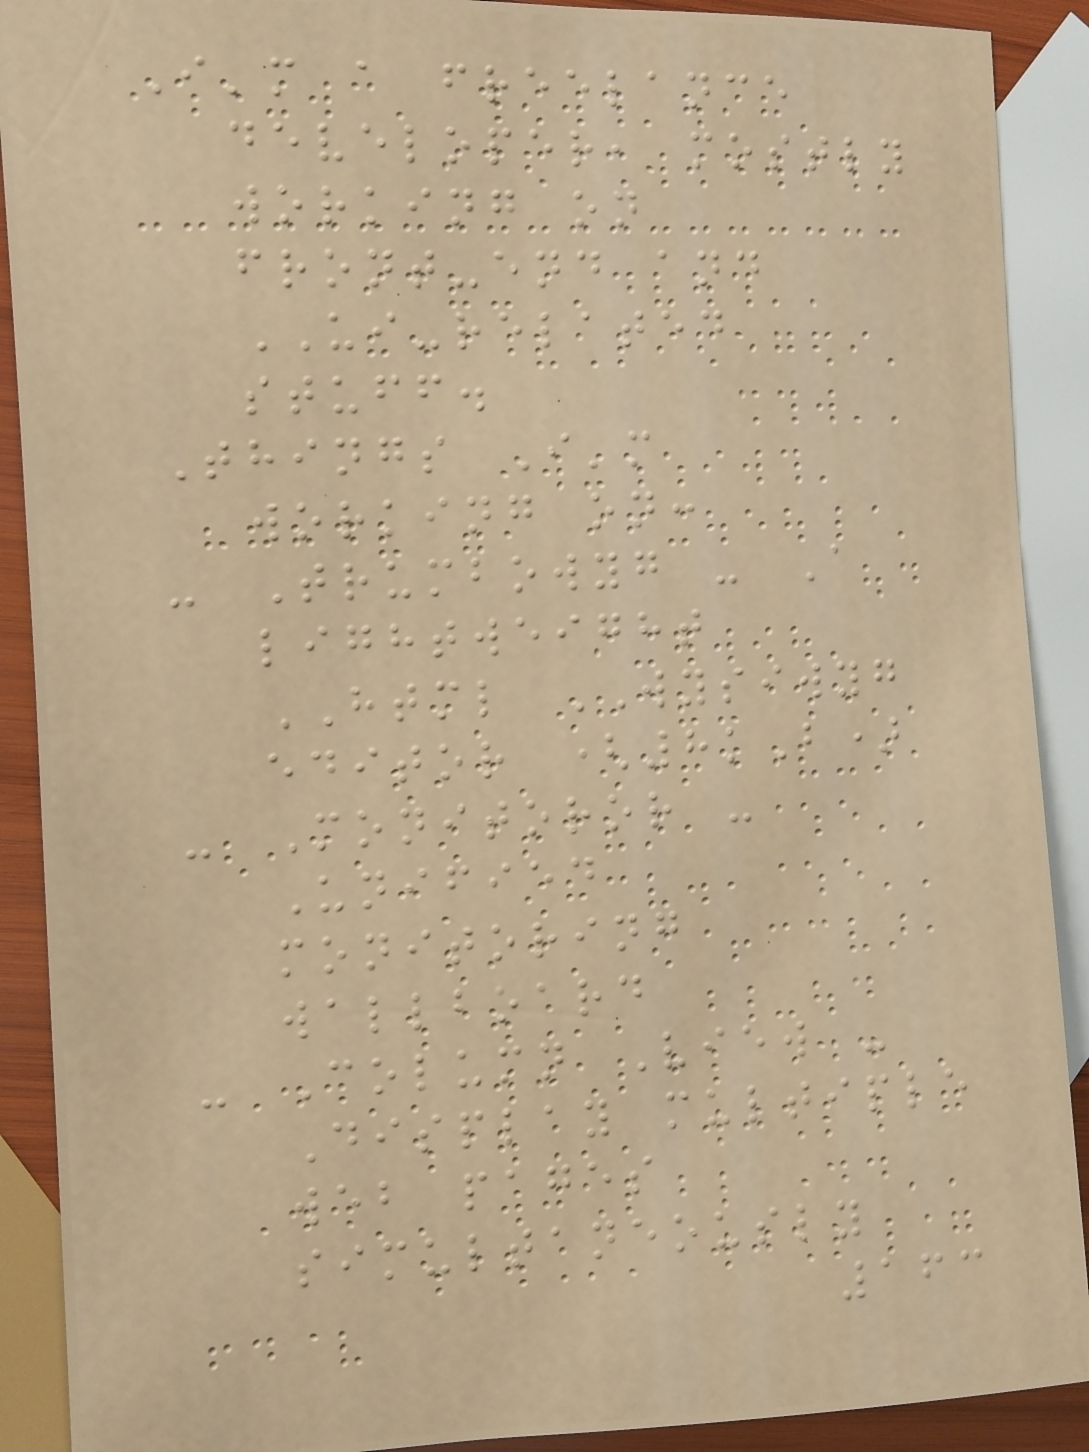I'm a freelance
developer, mostly
working on
front-end and
UI-related
stuff.
Things I'm
working on:
- Trumbowyg - A
lightweight
HTML WYSIWYG
editor (8kB)
- Monitoror -
Unified
monitoring
wallboard
- Column View -
Display multiple
web pages
simultaneously
163
